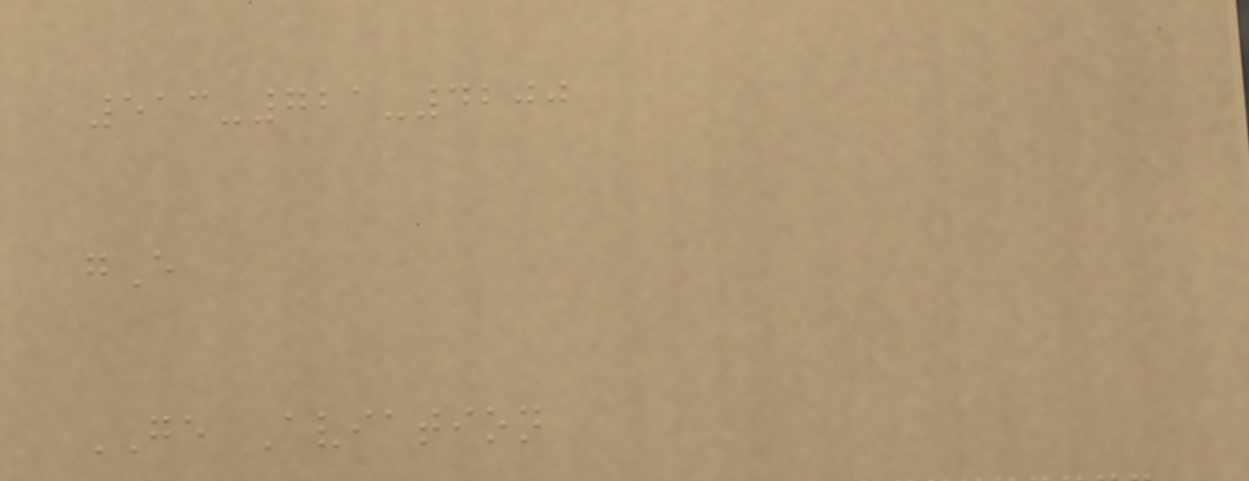513-721-4200
gE
GE Aviation
